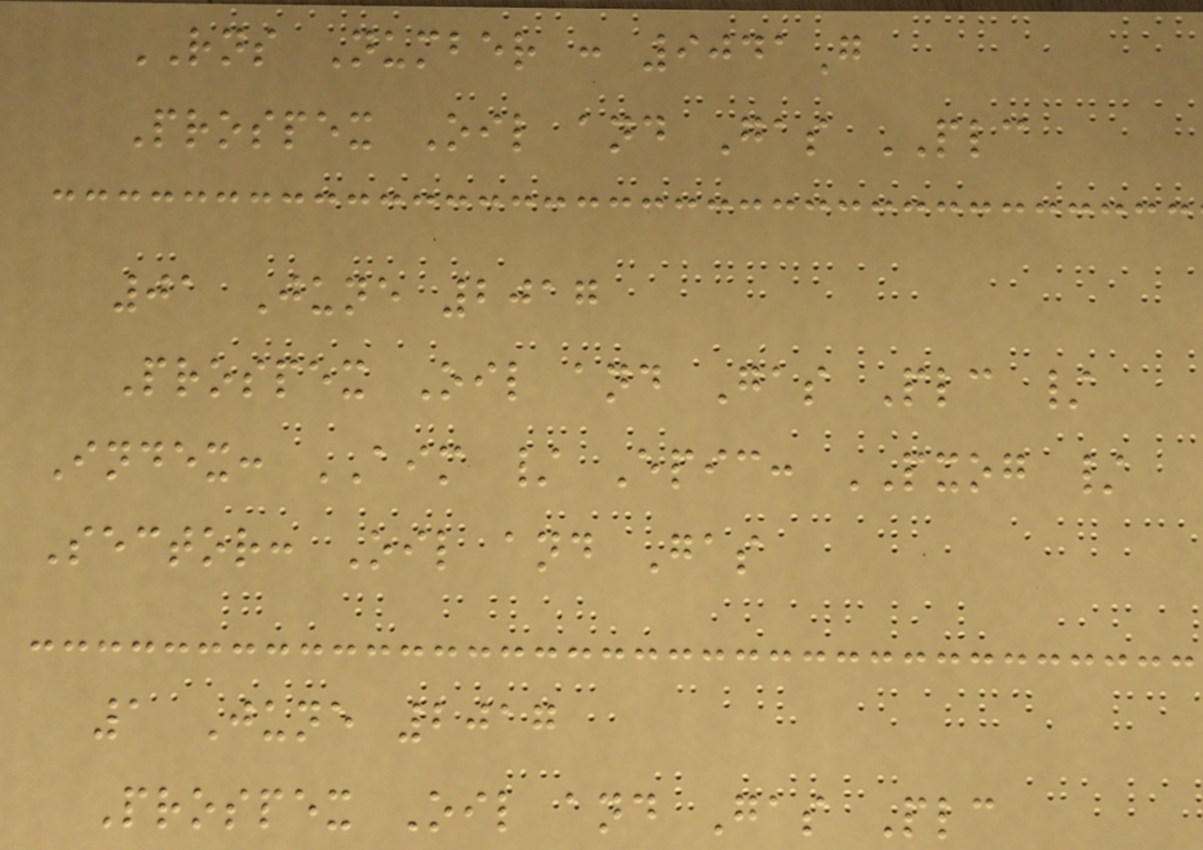RNS Number : 9041G
Prospex Oil and Gas PLC
01 June 2017
Prospex Oil and Gas Plc /
Index: AIM / Epic: PXOG /
Sector: Oil and Gas
1 June 2017
Prospex Oil and Gas Plc
